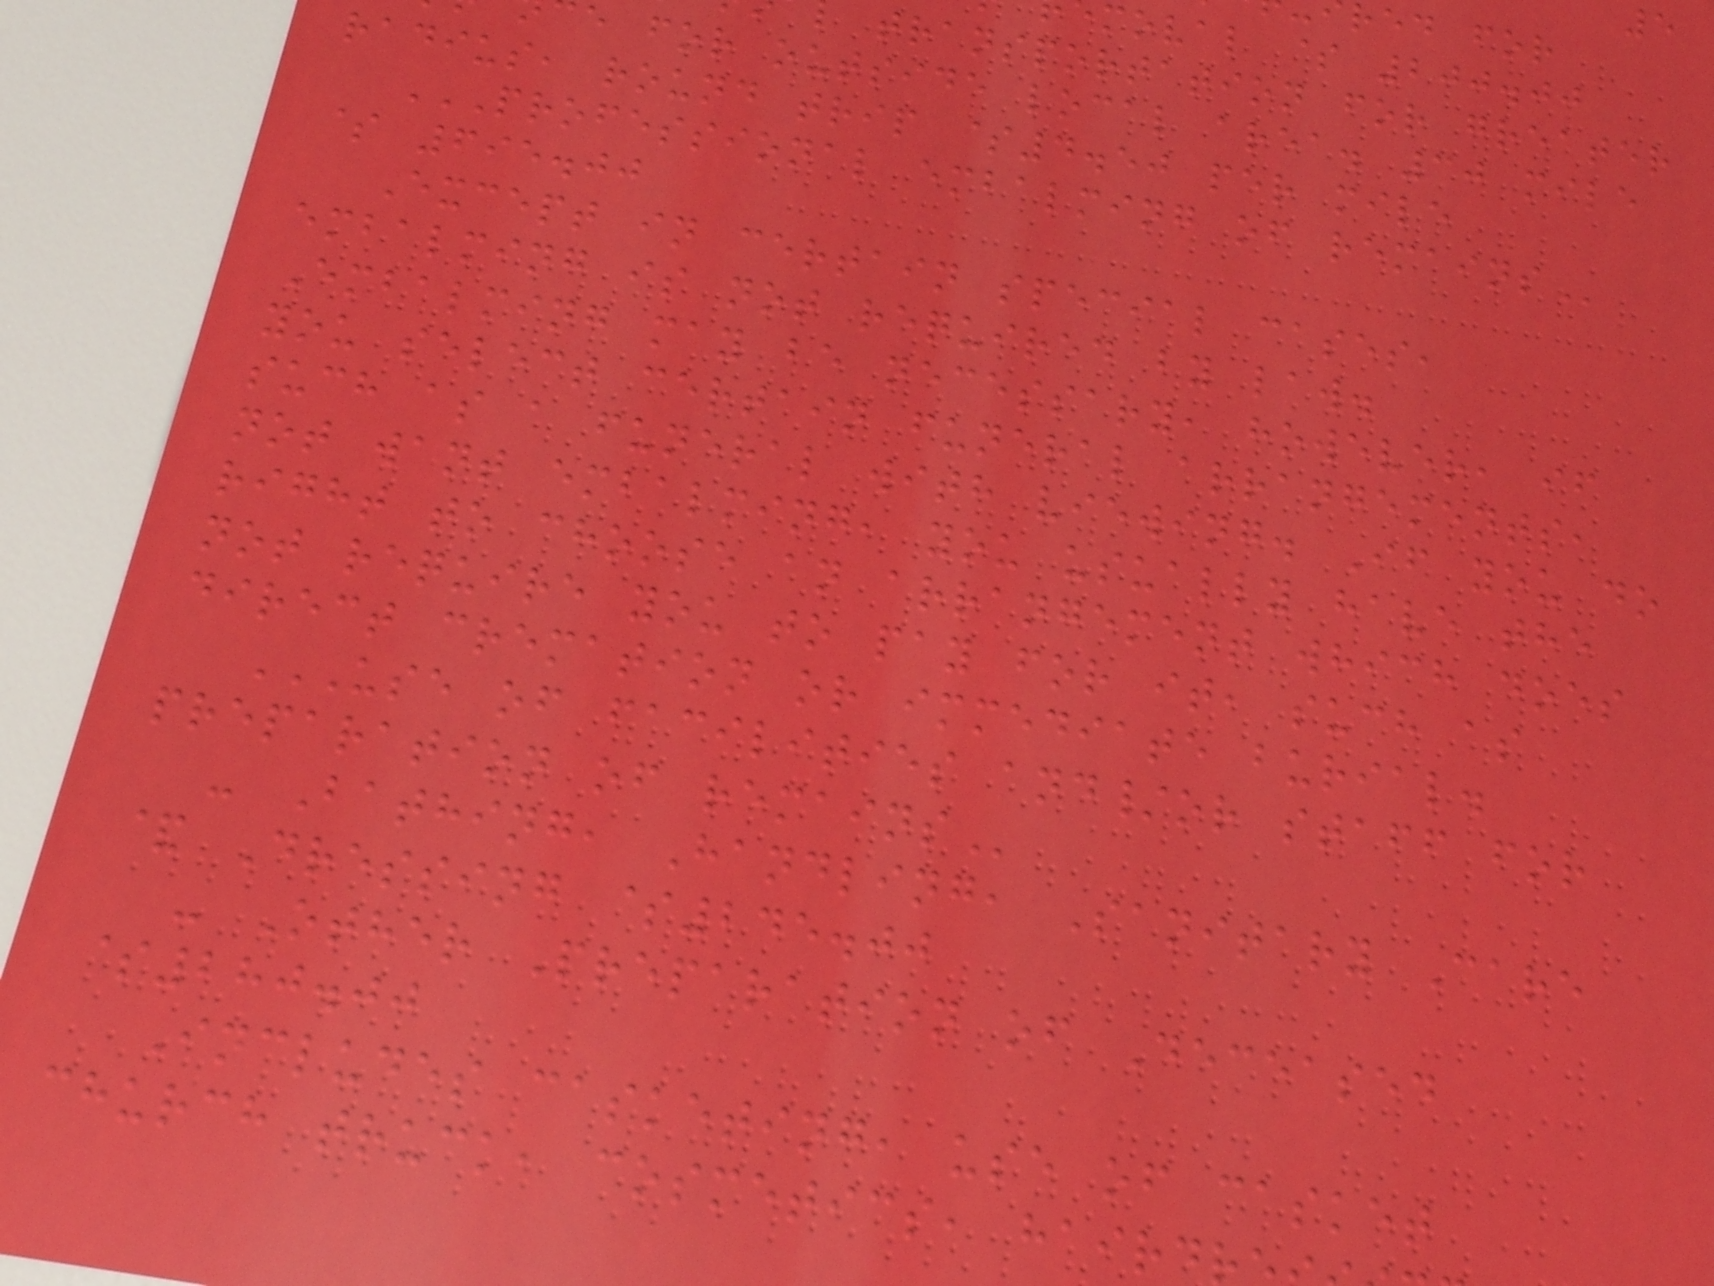5
moval $ 200.00
transportation for greater
e for outside local area. 30 mile
radius, round trip $4.50 per mile
PROFESSIONAL EMBALMING OF REMAINS
$ 695.00
Except in certain special cases,
embalming is not required by law.
Embalming may be necessary, however, if
you select certain funeral arrangements,
such as a funeral with viewing. If you do
not want embalming, you usually have the
right to choose an arrangement which does
not require you to pay for it, such as
direct cremation or immediate burial.
USE OF FACILITIES AND/OR STAFF FOR
preparation of
- Bathing, Handling, Sanitary Care
& Dressing $245.00
- Other Preparation of Deceased
$280.00
Includes casketing, use of casket
church truck, cosmetics, haird
